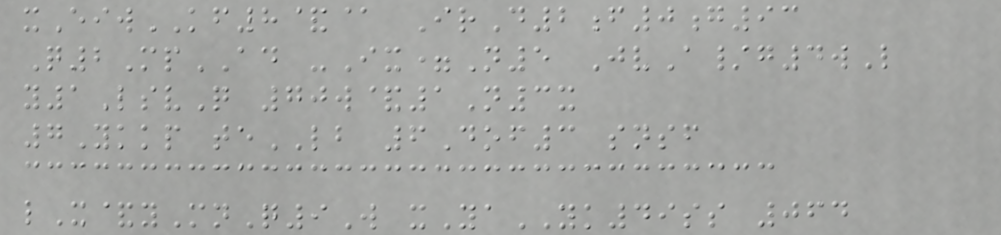xEiwKF8&@ IrD2f0g93
Q2MpAD -Ix=N5 JvA/g4wL
y1LsvQ 70w&1N3x
7Ykkp teLB 6Dof3 snsf
lX&yMnQ9W xYaYK49ss 064
